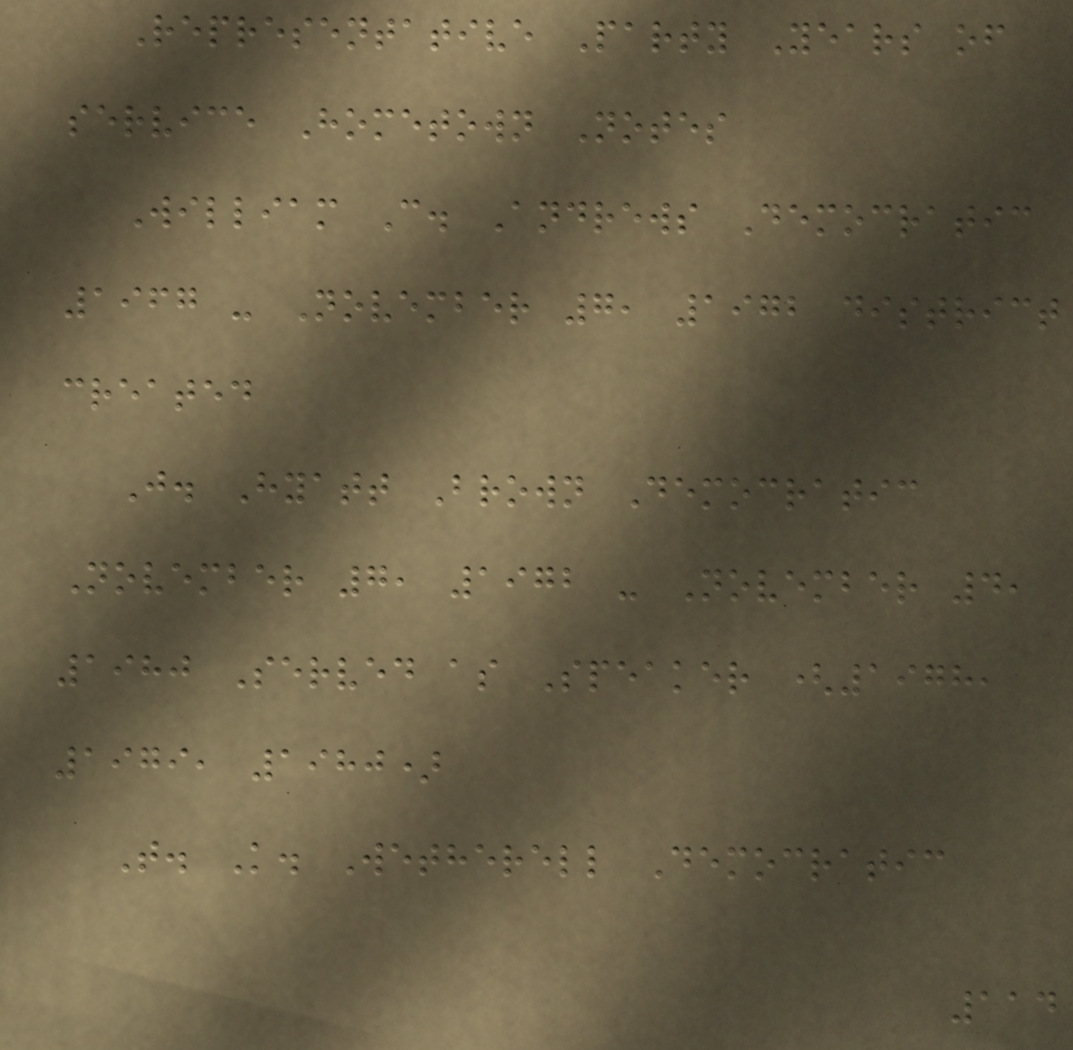Representative Party Years of
service Hometown Notes
William C. Andrews Democratic
1967 - November 7, 1972 district
created
J. Hyatt Brown Democratic
November 7, 1972 - November 4,
1980 Served as Speaker (1978,
1979, 1980)
T. K. Wetherell Democratic
114
